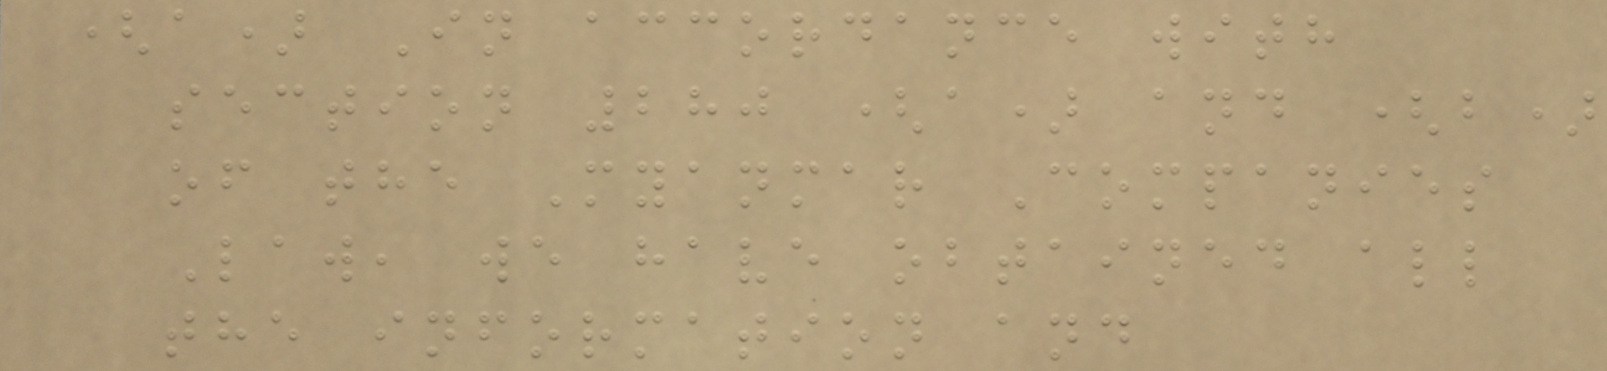(a) In accordance with
section 280 (a) and (b)
of the Myanmar Companies
Law, we have obtained all
the information and
